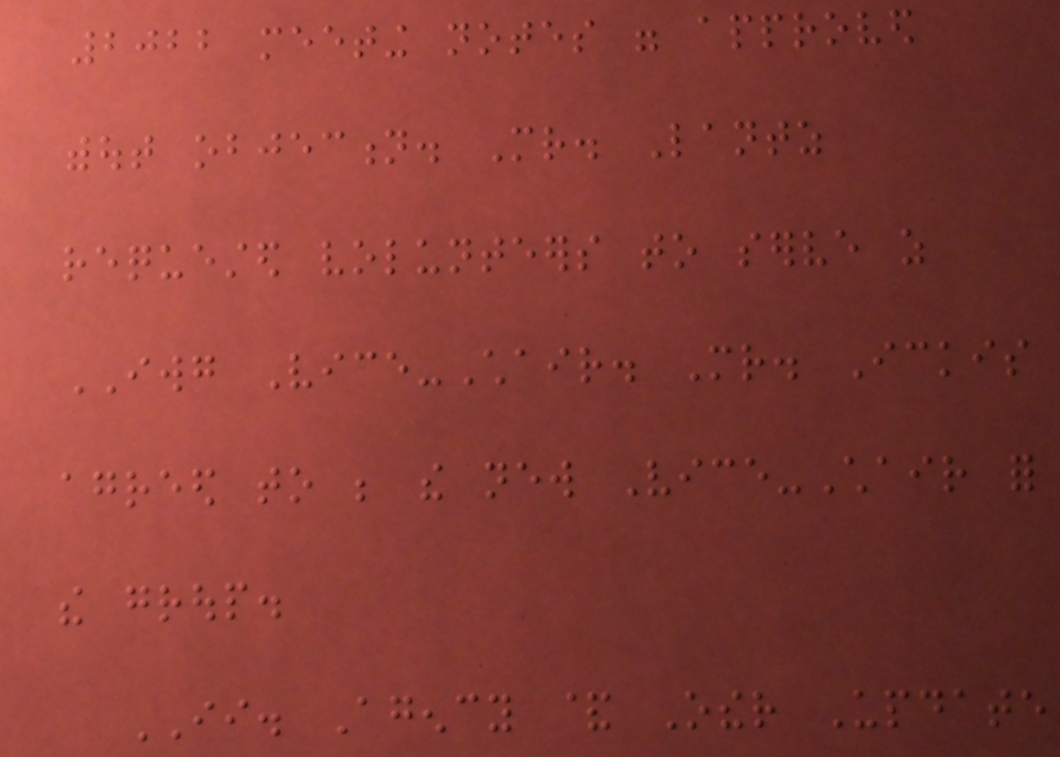2022 meeting notes were approved
without objection. Mr. Lantz
requested volunteers to serve as
IWG Vice-Chair. Mr. Ickis
agreed to be the new Vice-Chair for
the group.
II. Agency & Other Update
